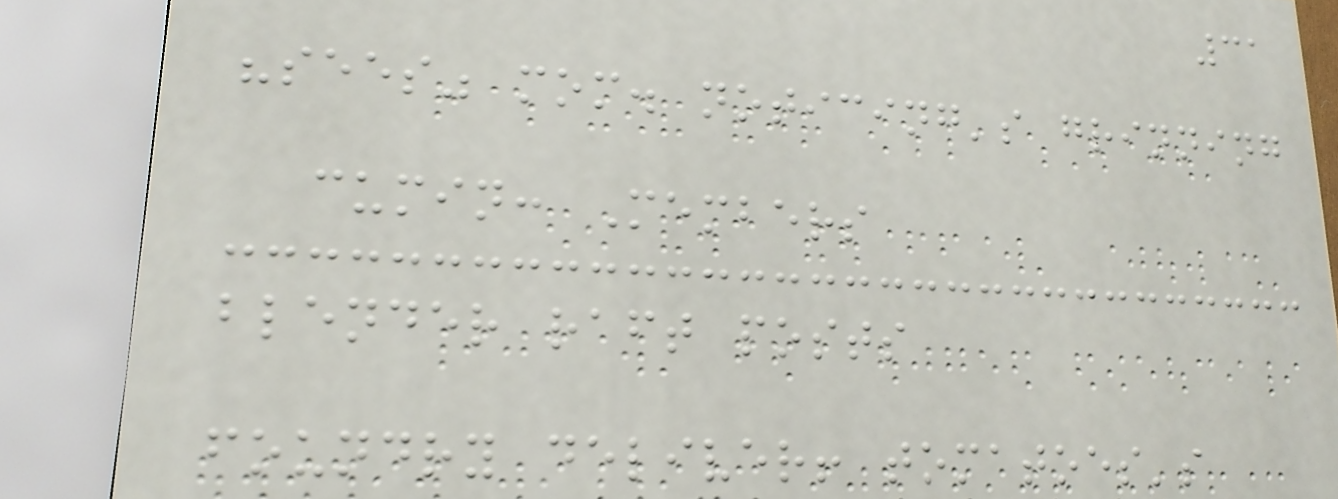31
"sees" mom. noticing's grinning
cumin: Members
blender raft posts
foundry deliver! tomatoes's
